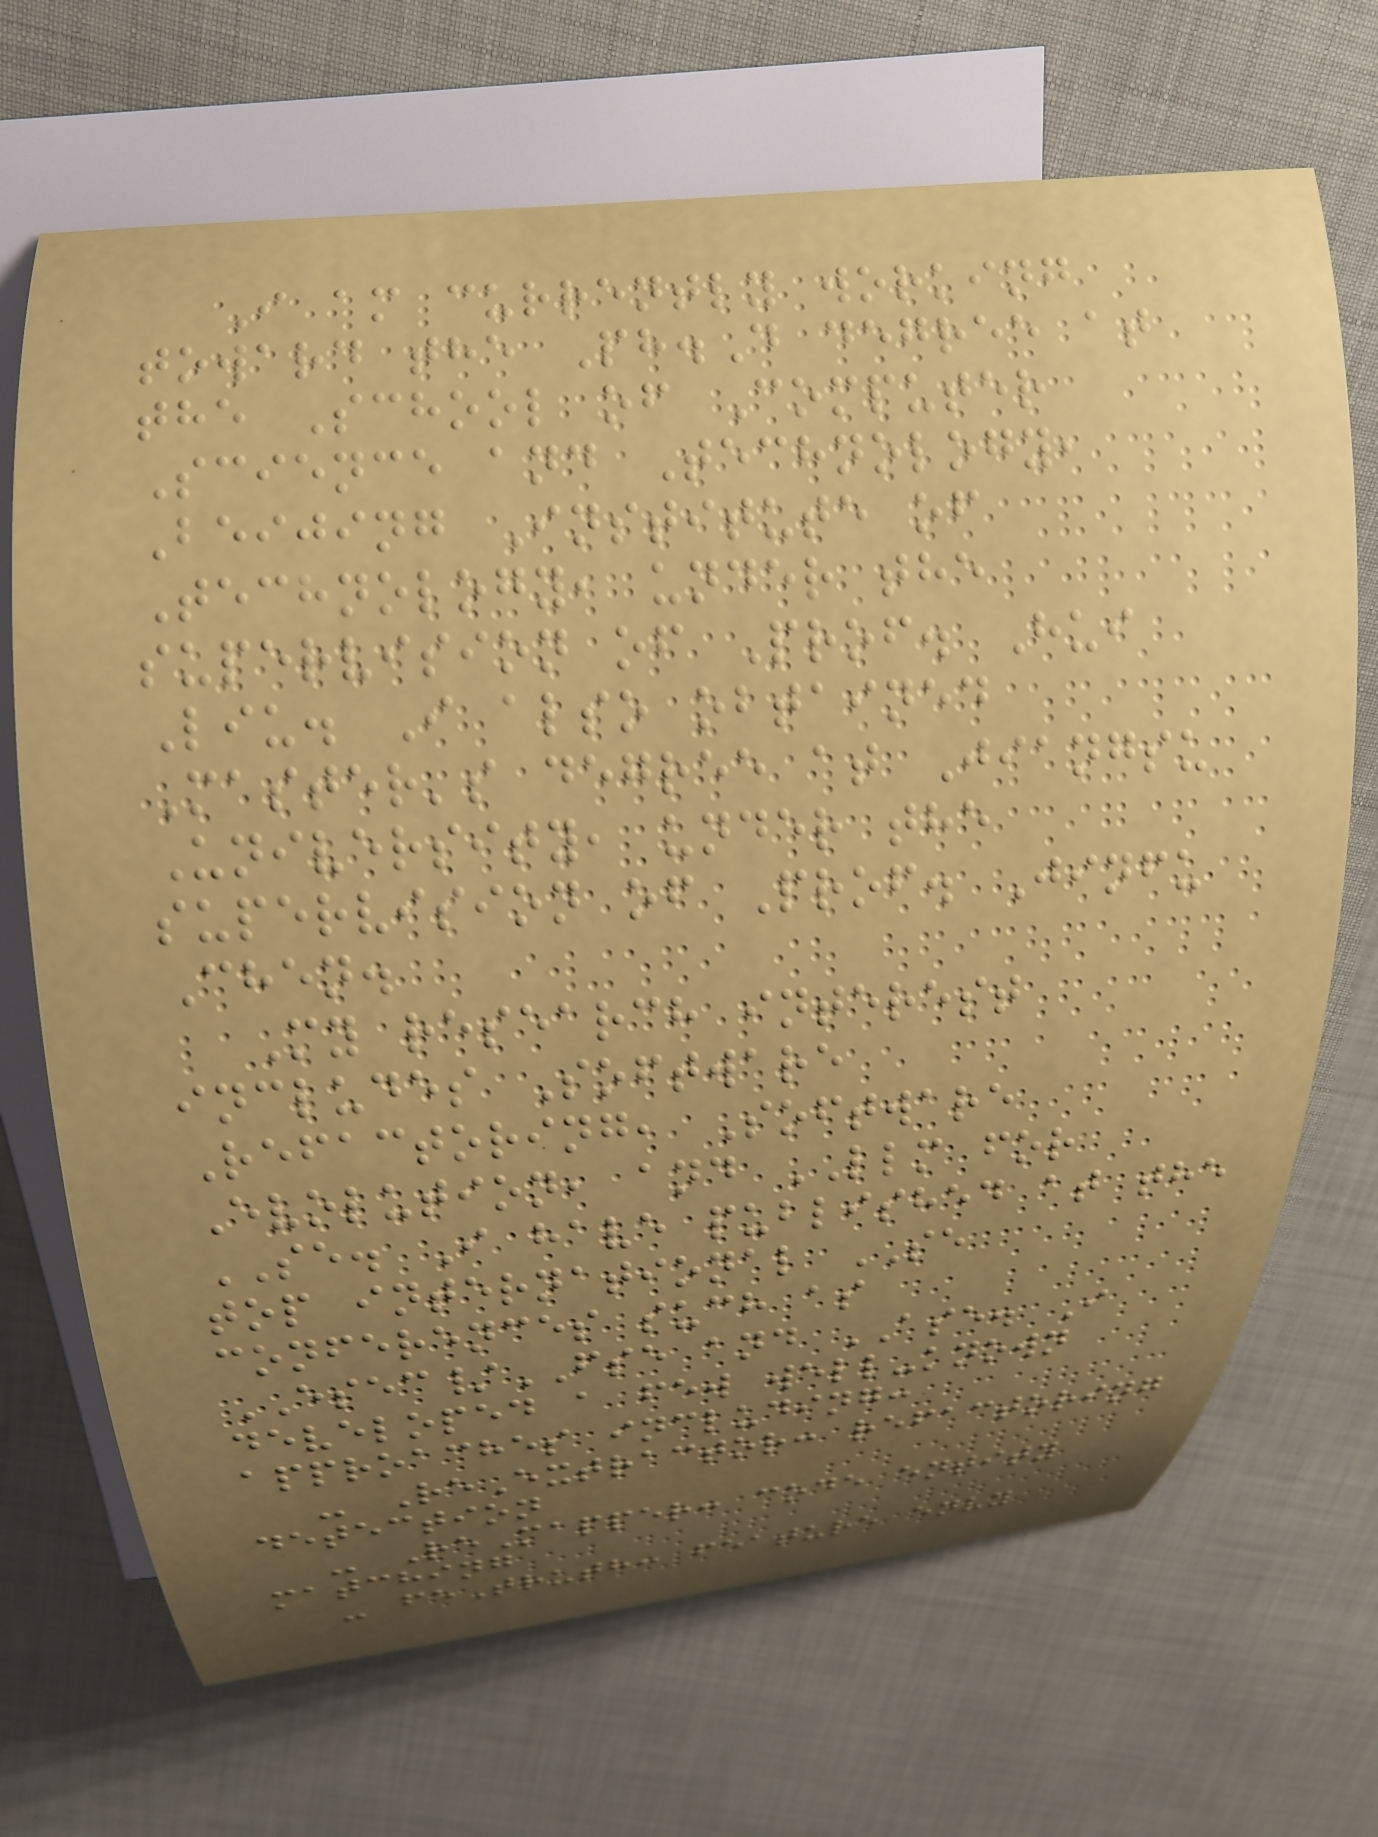I am currently working
toward the Ph.D degree at
the School of Computer
Science and Technology,
Beijing Institute of
Technology, under the
supervision of Prof. Hui
Liu. I also obtained
Master's degree at Jiangsu
University, under the
supervision of Prof. Jinfu
Chen.
My research interest
includes Software
Refactoring, Software
Evolution, and LLM for
SE. I have published at the
top international SE
conferences such as
ESEC/FSE and ASE. I
developed a few well-known
approaches including:
- ReExtractor: refactoring
detection
- ReMapper: code entity
matching
- feTruth: feature envy
